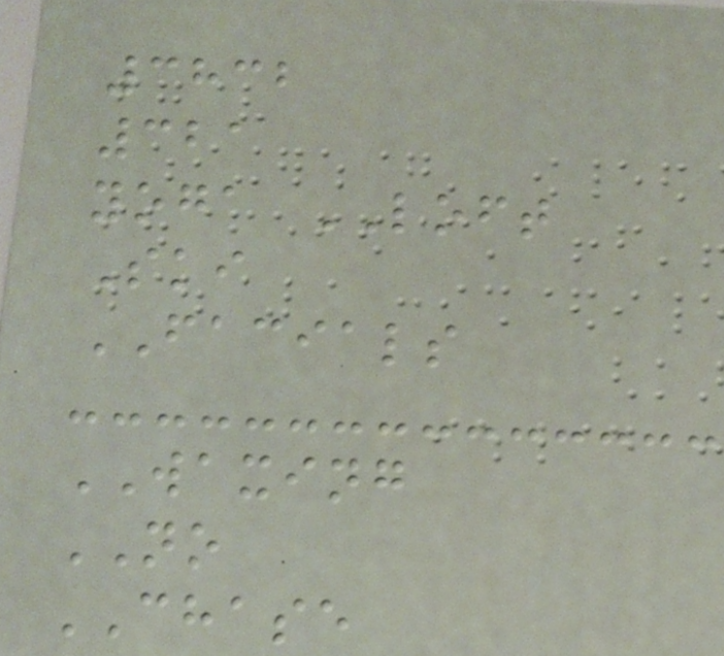3832
321
yoga LOFT
Ski
FACIALS
WAXING
NO
CHASE
